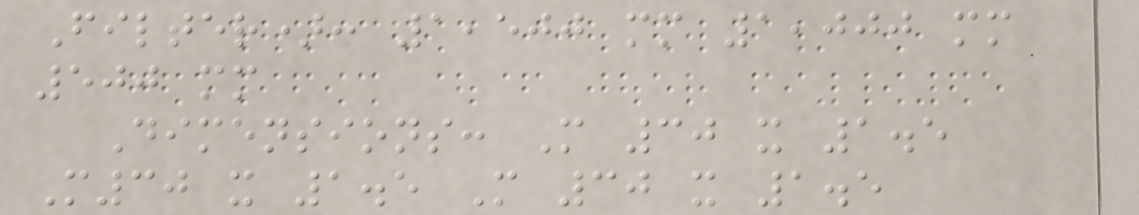Filter): 1,500 mm 1,000 mm
500 mm
Dimensions: M 30 x 1.5
M30 x 1.5 M 30 x 1.5
